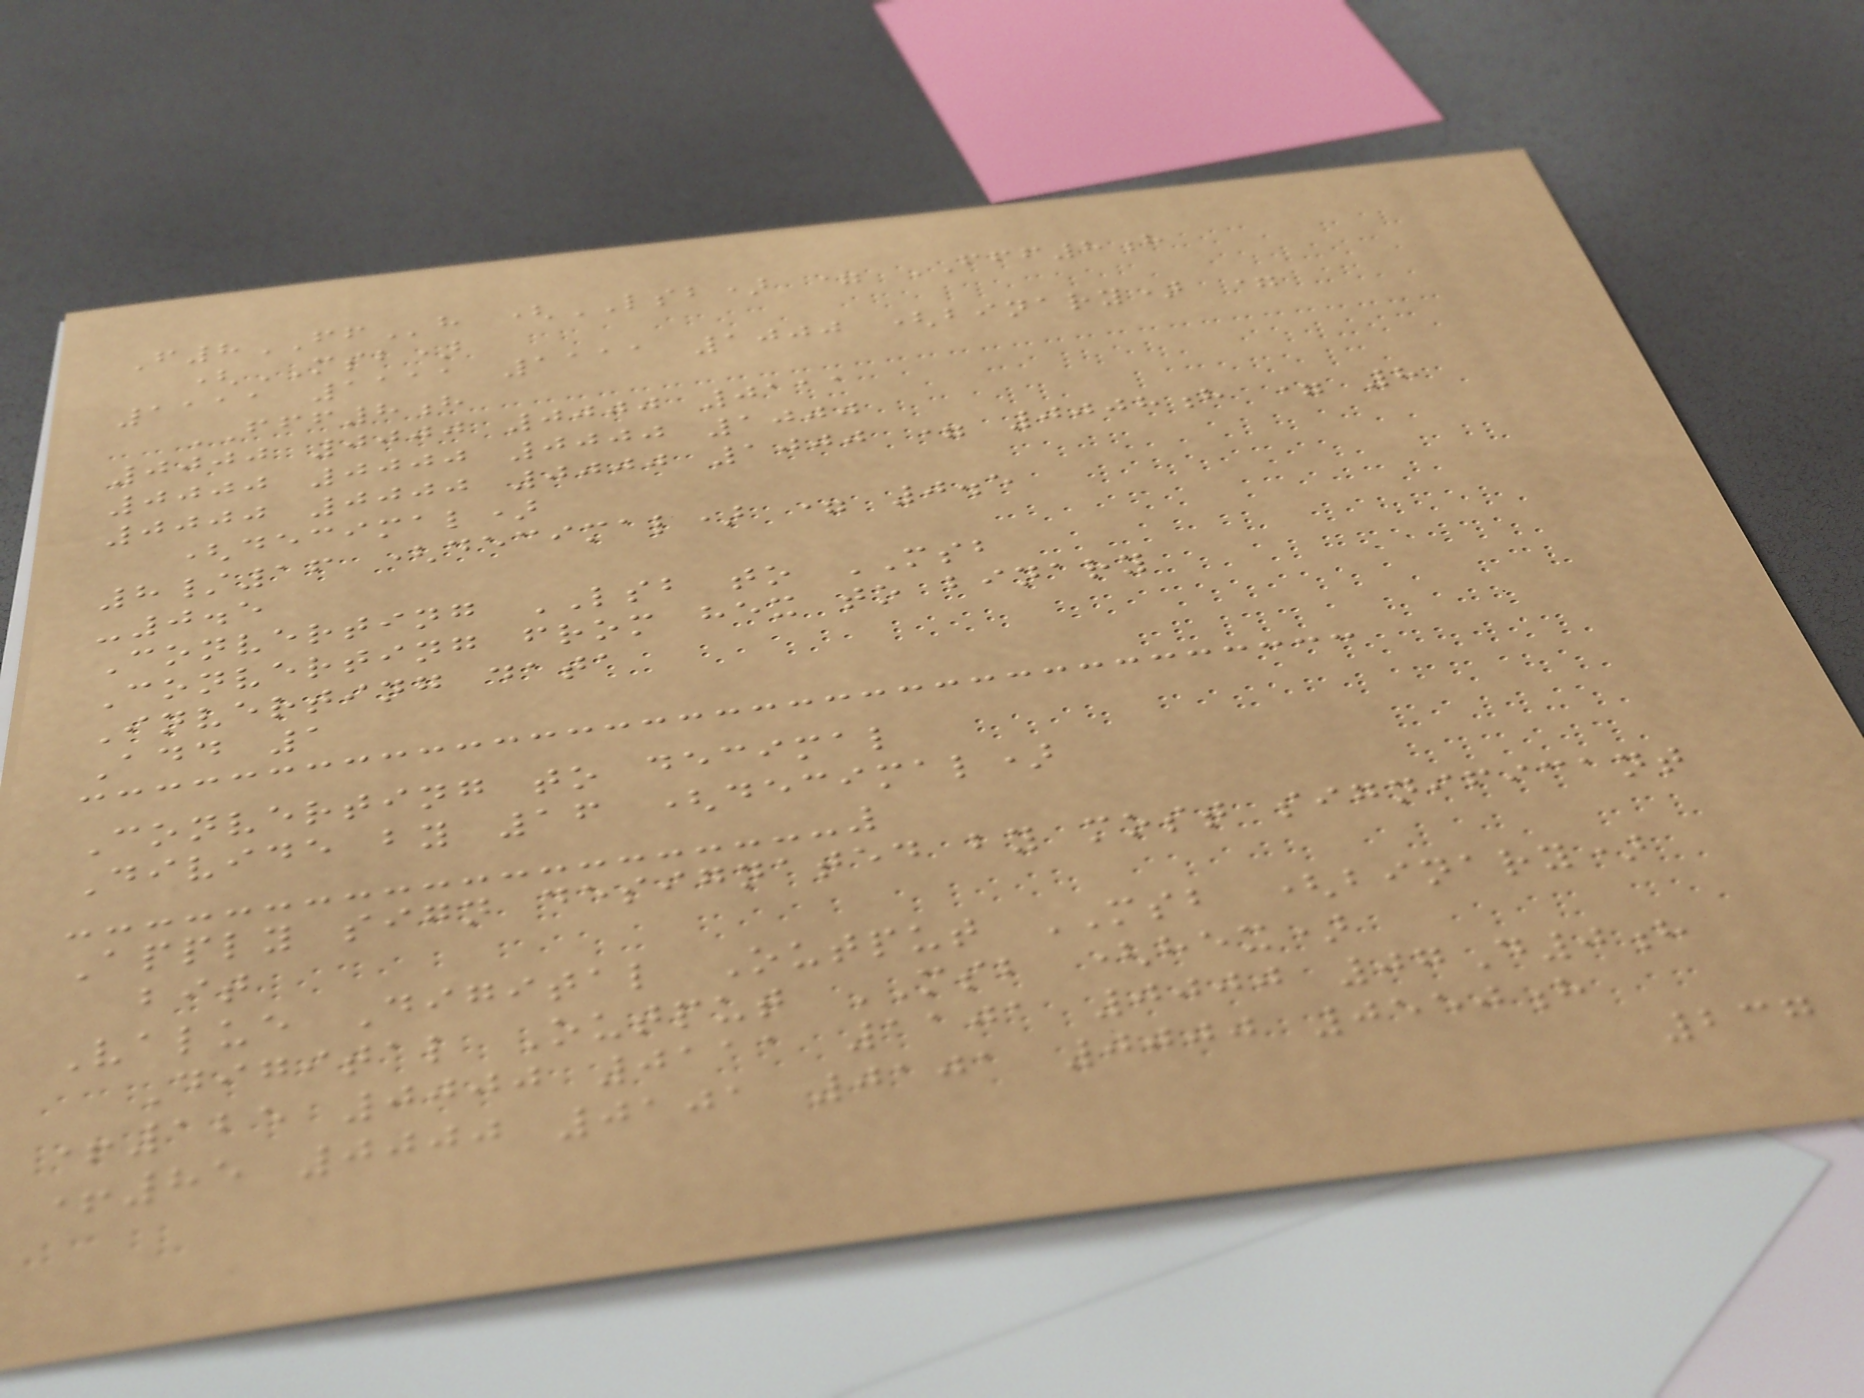F8FFh (LSB) = FFF8h
(MSB)
1111 1111 1111 1000 (binary) =
FFF8h
0000 0000 0000 0111
0000 0000 0000 1000
0000 0000 0000 1000 = 0008h = 8
(decimal)
8/16 (decimal) = 0.5
-0.5
Converting LSB to MSB
Converting from hex to binary
Inverting data
Add 1
Converting to decimal
Divide by 16 (decimal)
Apply sign designated by most significant
bit
Value Digital Output MSB (binary)
Digital Output MSB (hex)
+125 0000 0111 1101 0000 07D0h
+85 0000 0101 0101 0000 0550h
237
